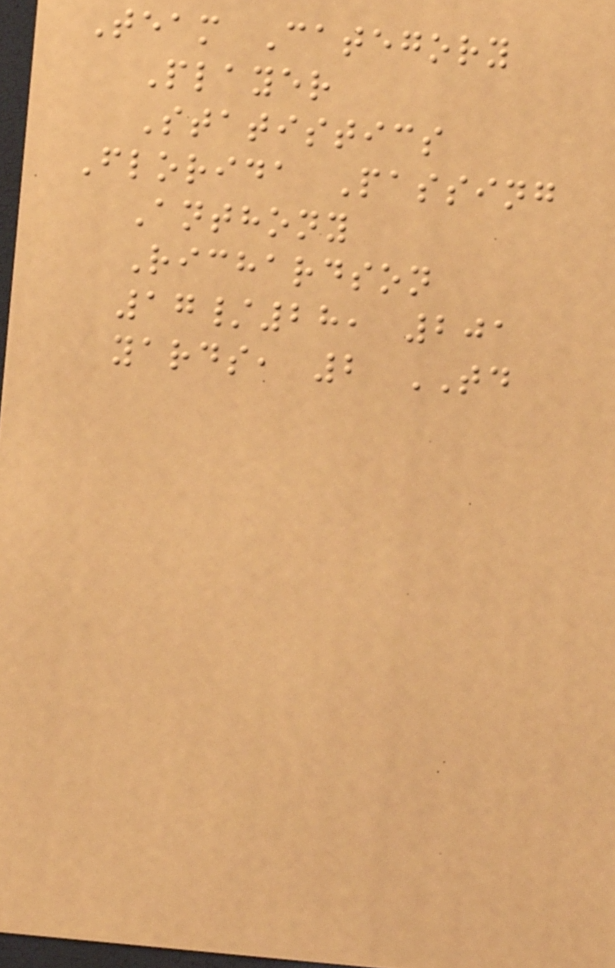Team Category
Player
Statistics
Florida Passing
Anthony
Richardson
17/28, 201
yards, 2 TD
